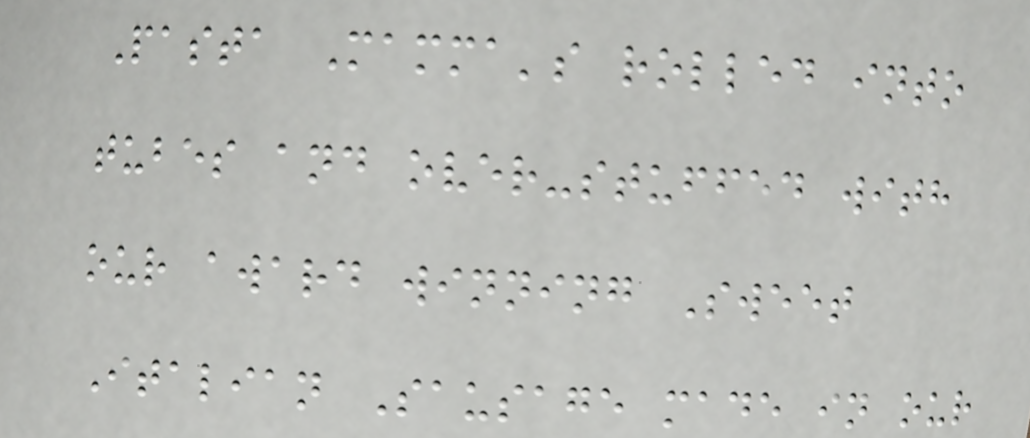Pasta Mamma's rolled into
tubes and over-stuffed with
our award winning Sweet
Italian Sausage made in our
